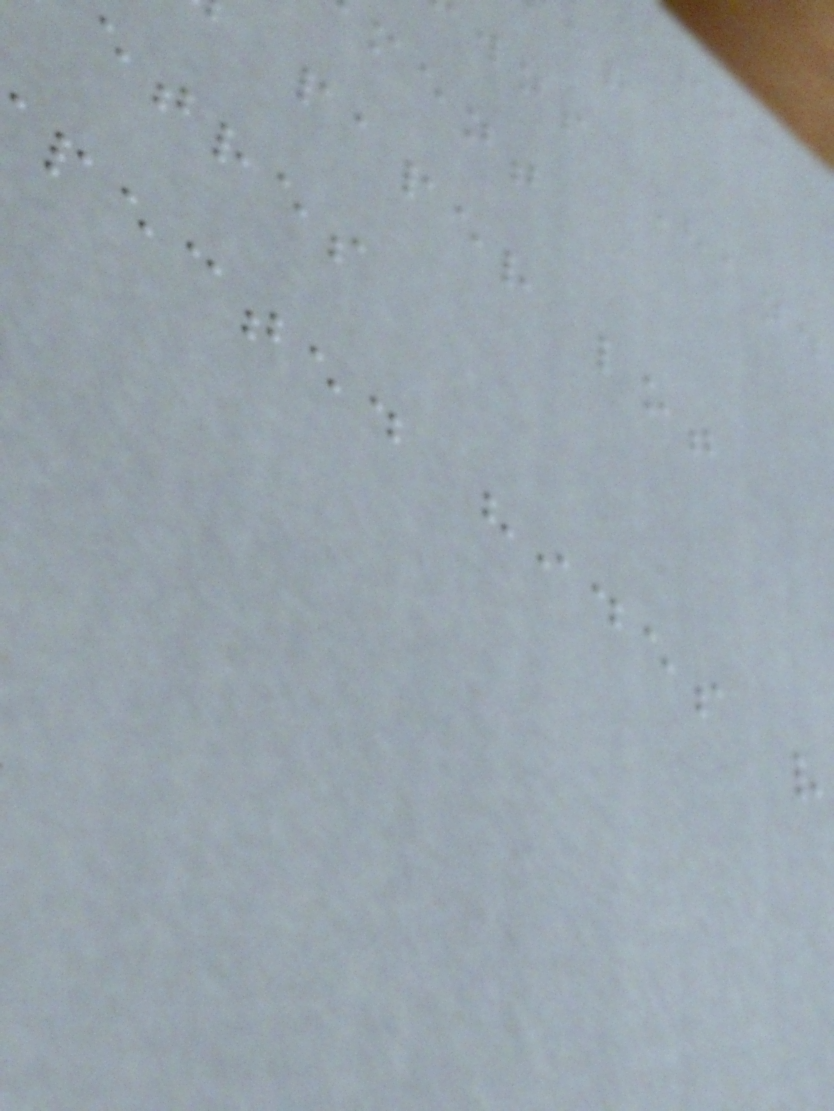wns Hand
ment
paper lot
etres
pected hides r
